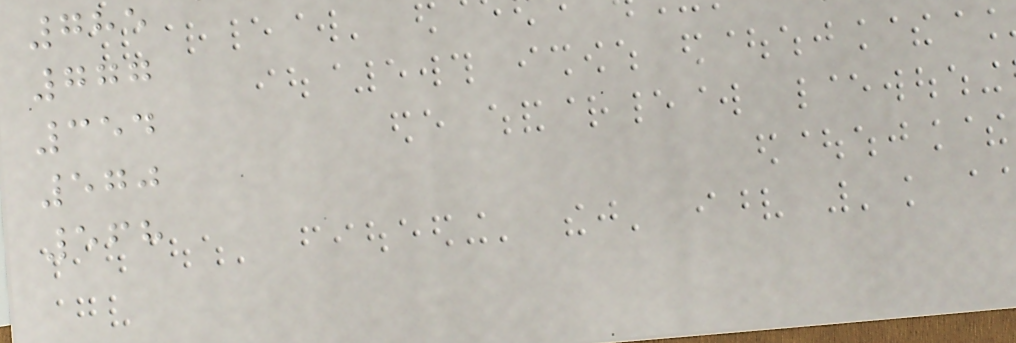785
777
354
570
568
